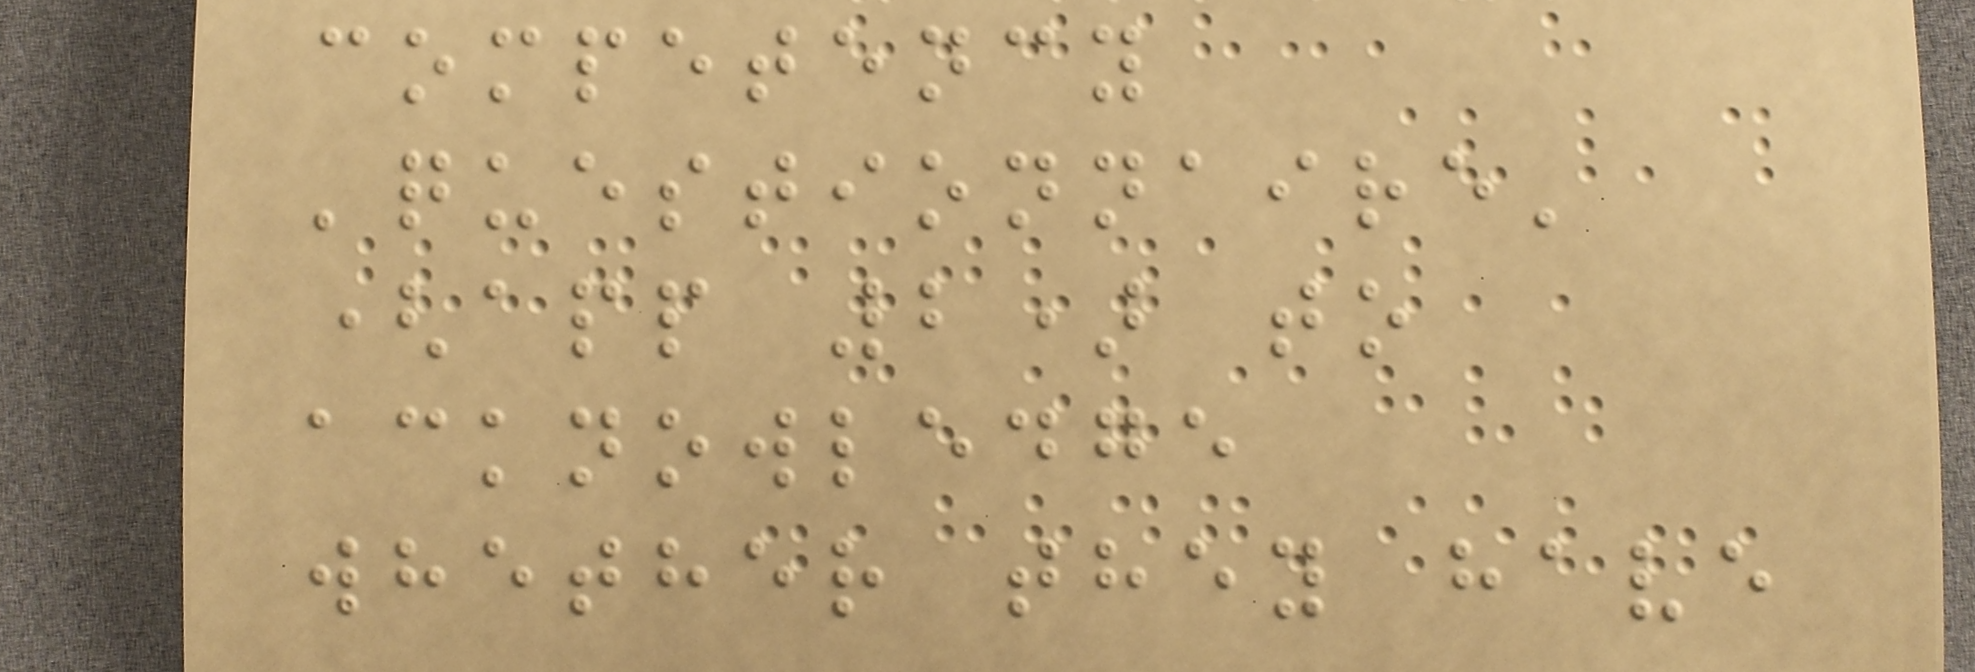competency
'questionnaire'
(app 2) to
acknowledge
whether they have
